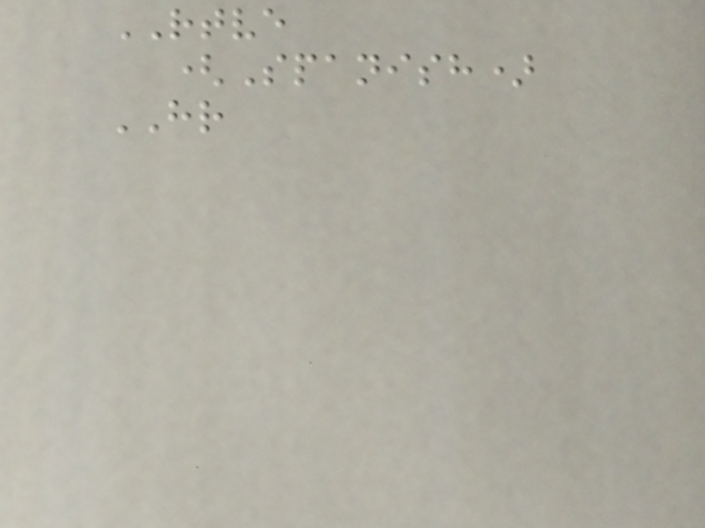RTVE
(Spanish)
HR
